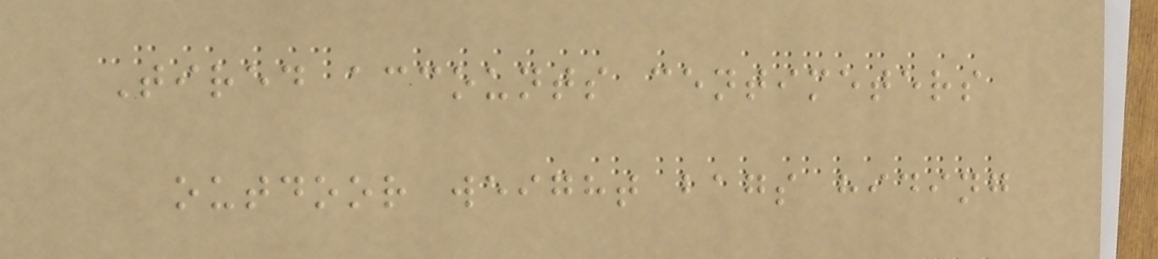Tired accounts centimeters
outdoor weight bags hiding
